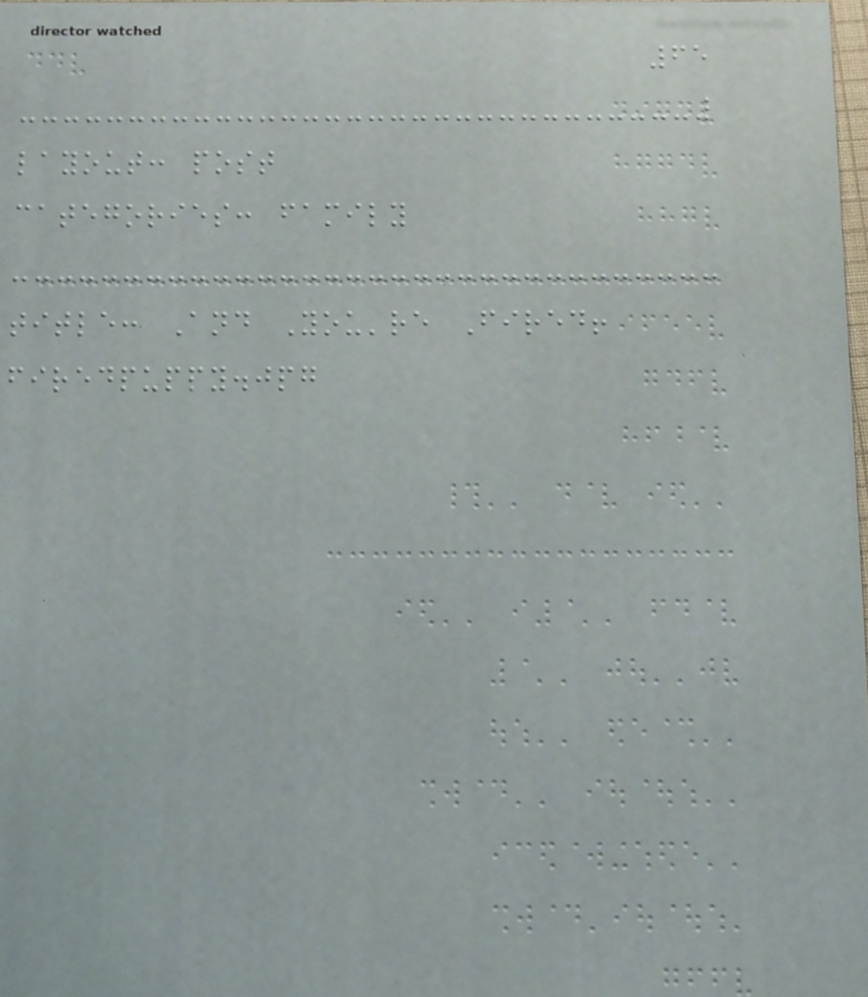65
layout: post
categories: family
title: And You're Fired!
firedpuppy.jpg
